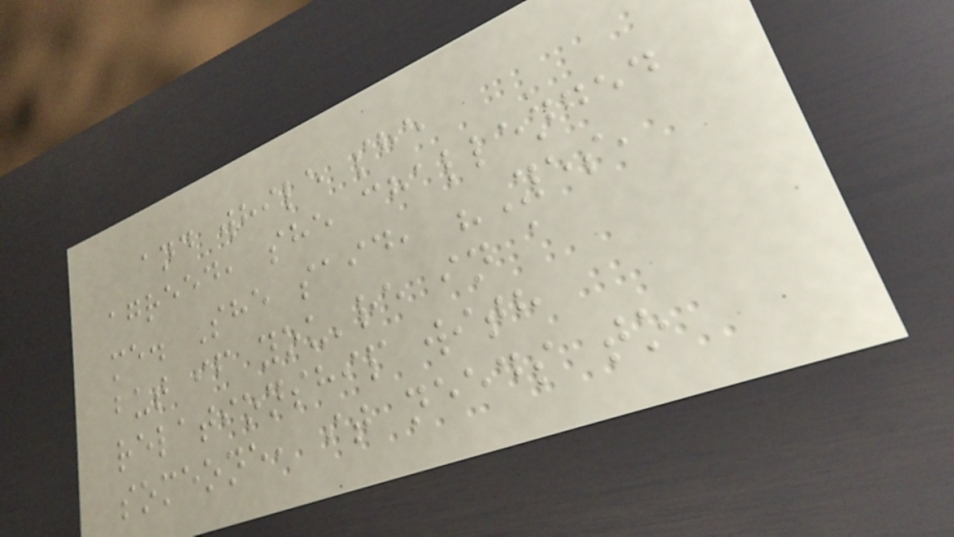and while she
agreed, she challenged
me. She said, "Yes,
but if you're in a
relationship with
someone, it needs to
